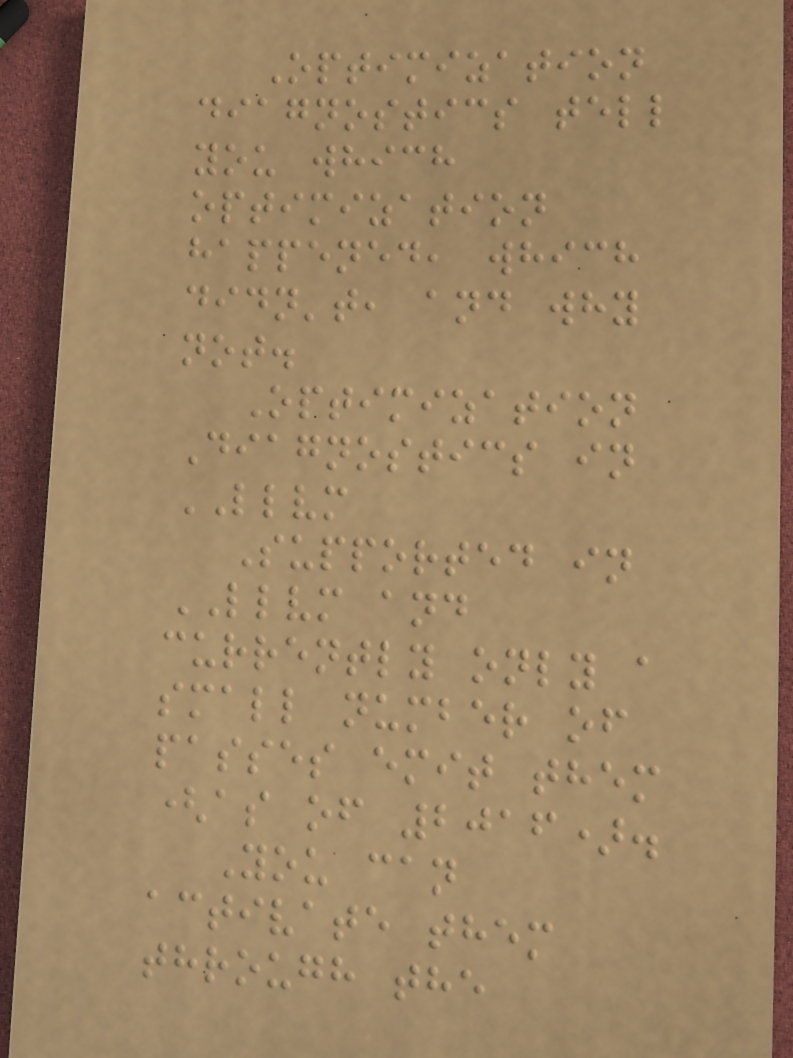Optimization
diagnostics tell
you which
optimization
happened, which
didn't, and why
not.
Optimization
Diagnostics in
LLVM
Supported in
LLVM and
currently only a
small number of
passes emit them
(as of 2016).
You can
activate them
through the
